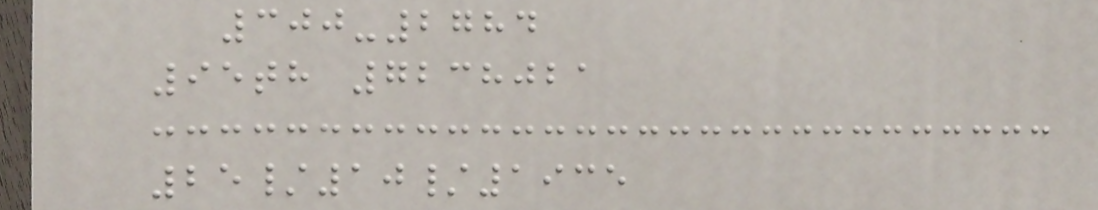300-2784
95th 7238021
25/10/1935
